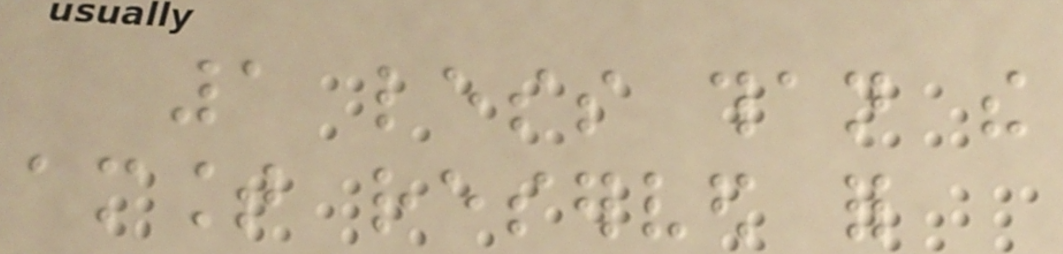1 less than the
amount reserved for
